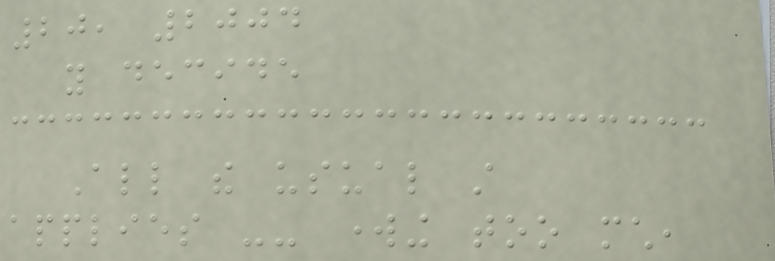20, 2004
you decide
All the usual still
applies -- working too much,
